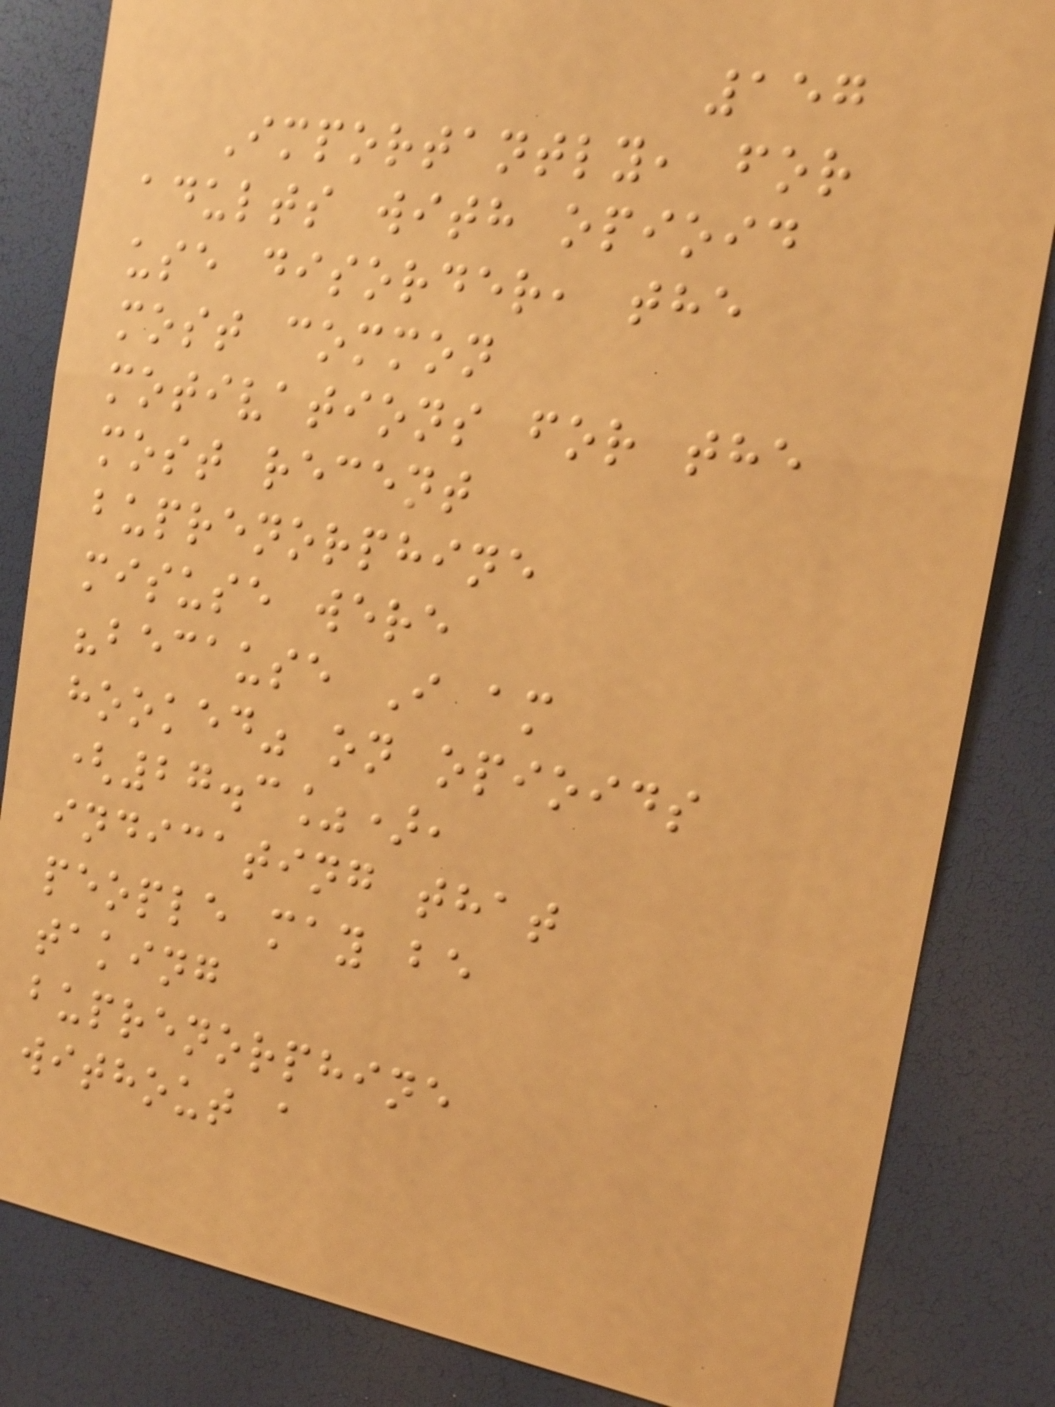157
Importantly, for
adults with opioid
use disorder, the
most common
motivations for the
most recent
buprenorphine
misuse were
"because I am
hooked" on opioids
(27.3%),
indicating that
people may be
taking
buprenorphine
without a
